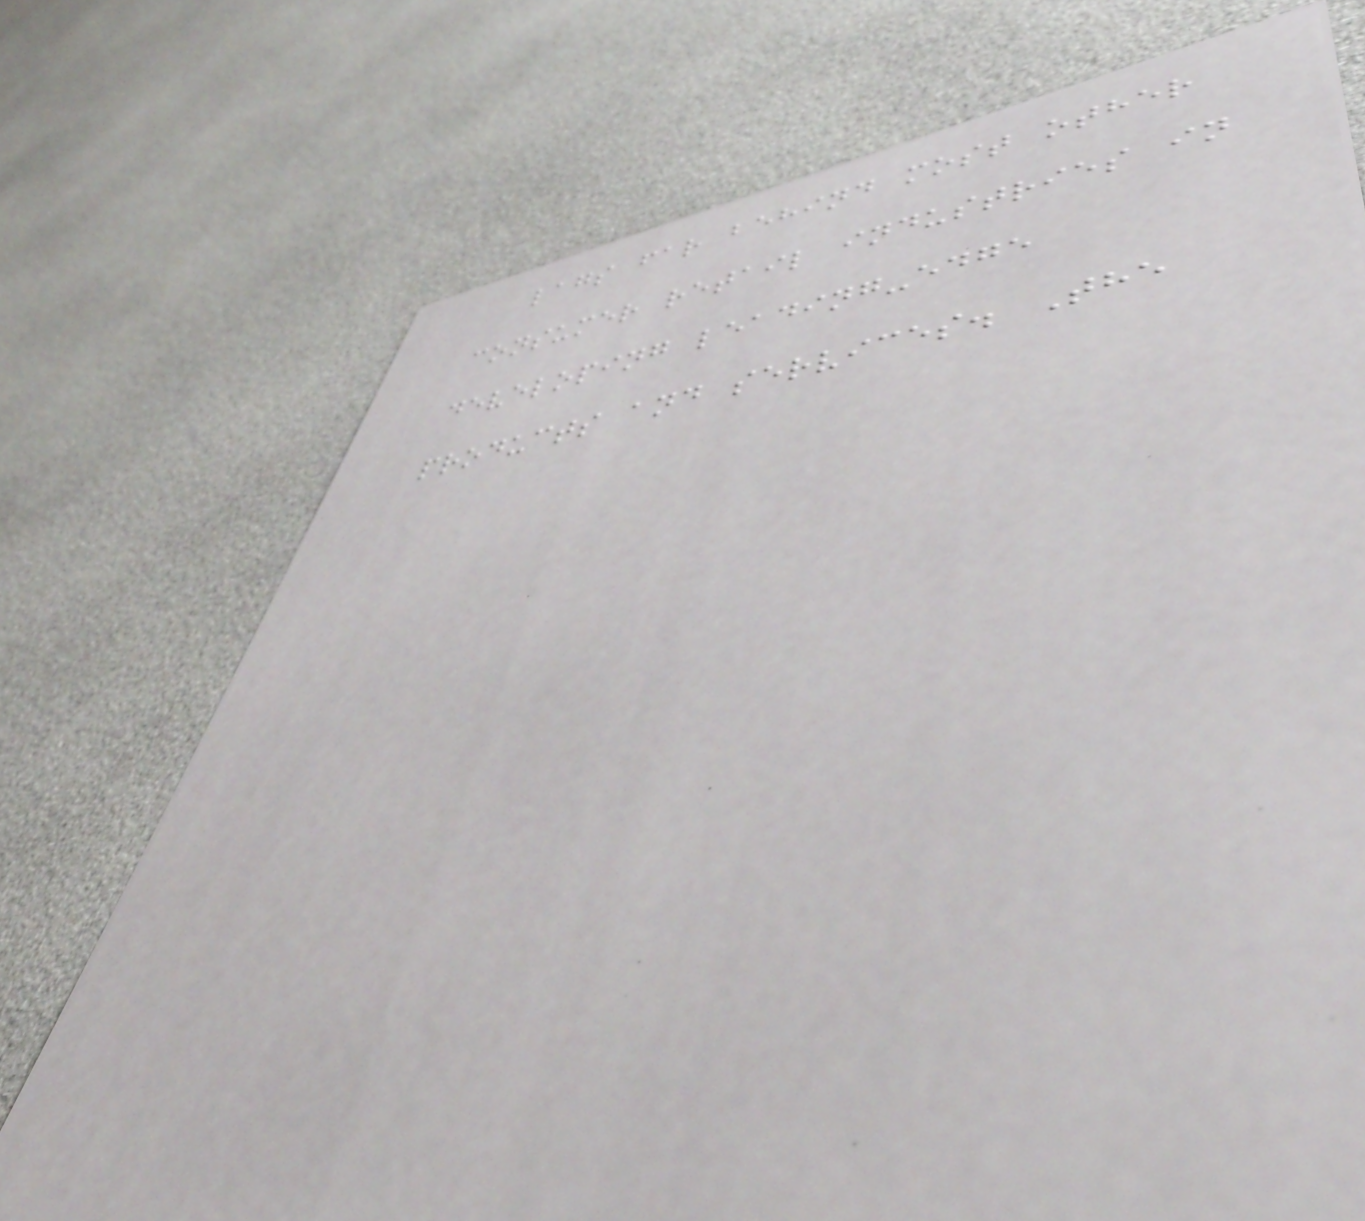lags far behind most other
consumer retail industries in
developing leading-edge
products and services. The
